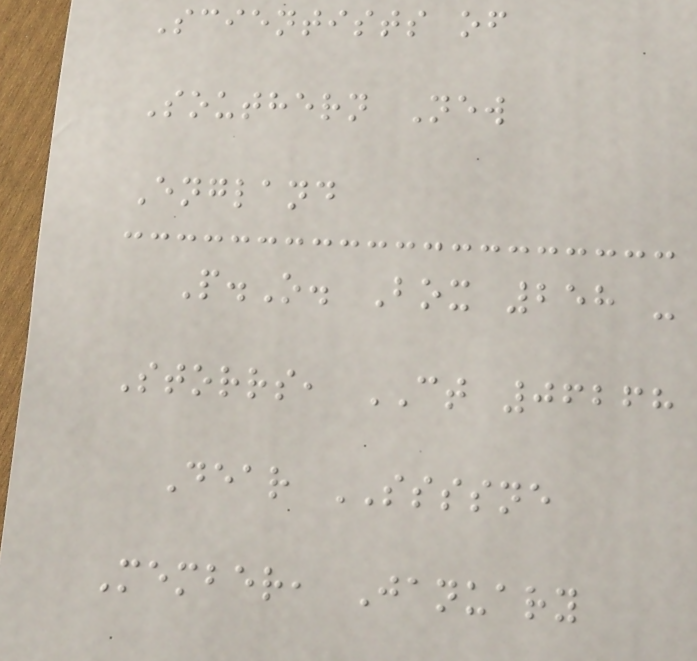Scientists of
Southern New
England
P.O. Box 258 -
Storrs, CT 06268
Dear SSSSNE
Member, January
